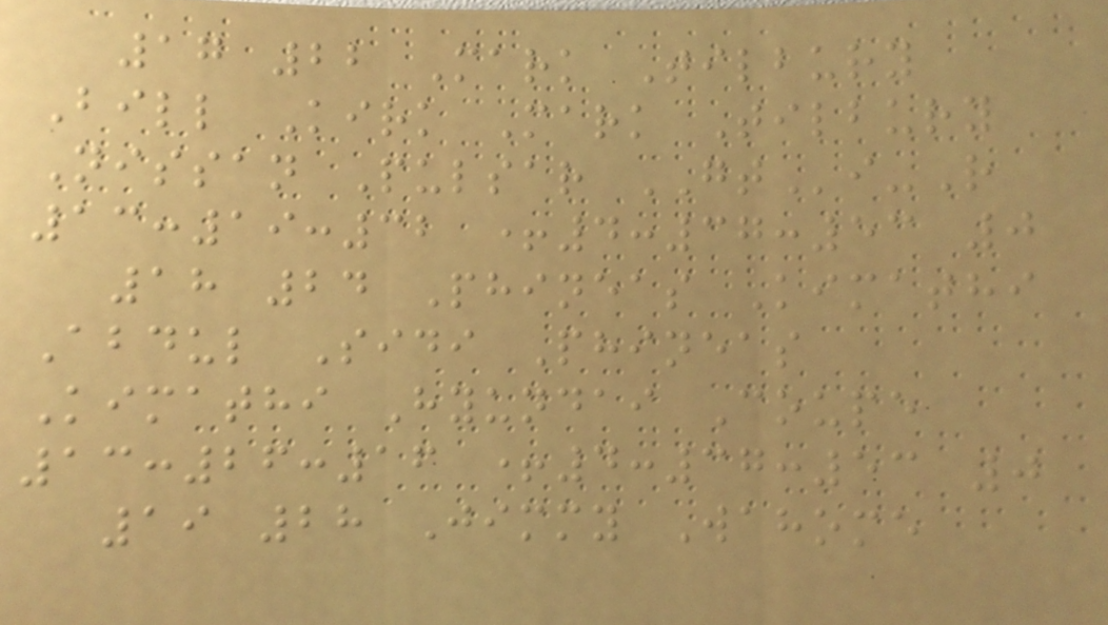17 22 Mark Tilbury
Bill Kirk Mark Tilbury
Nissan Pulsar GTi-R
13:19:32 +4:37:53 0
18 24 Phineas Kimathi
Abdul Sidi Phineas
Kimathi Hyundai Coupe
13:26:16 +4:37:53 0
19 28 Jimmy Wahome
